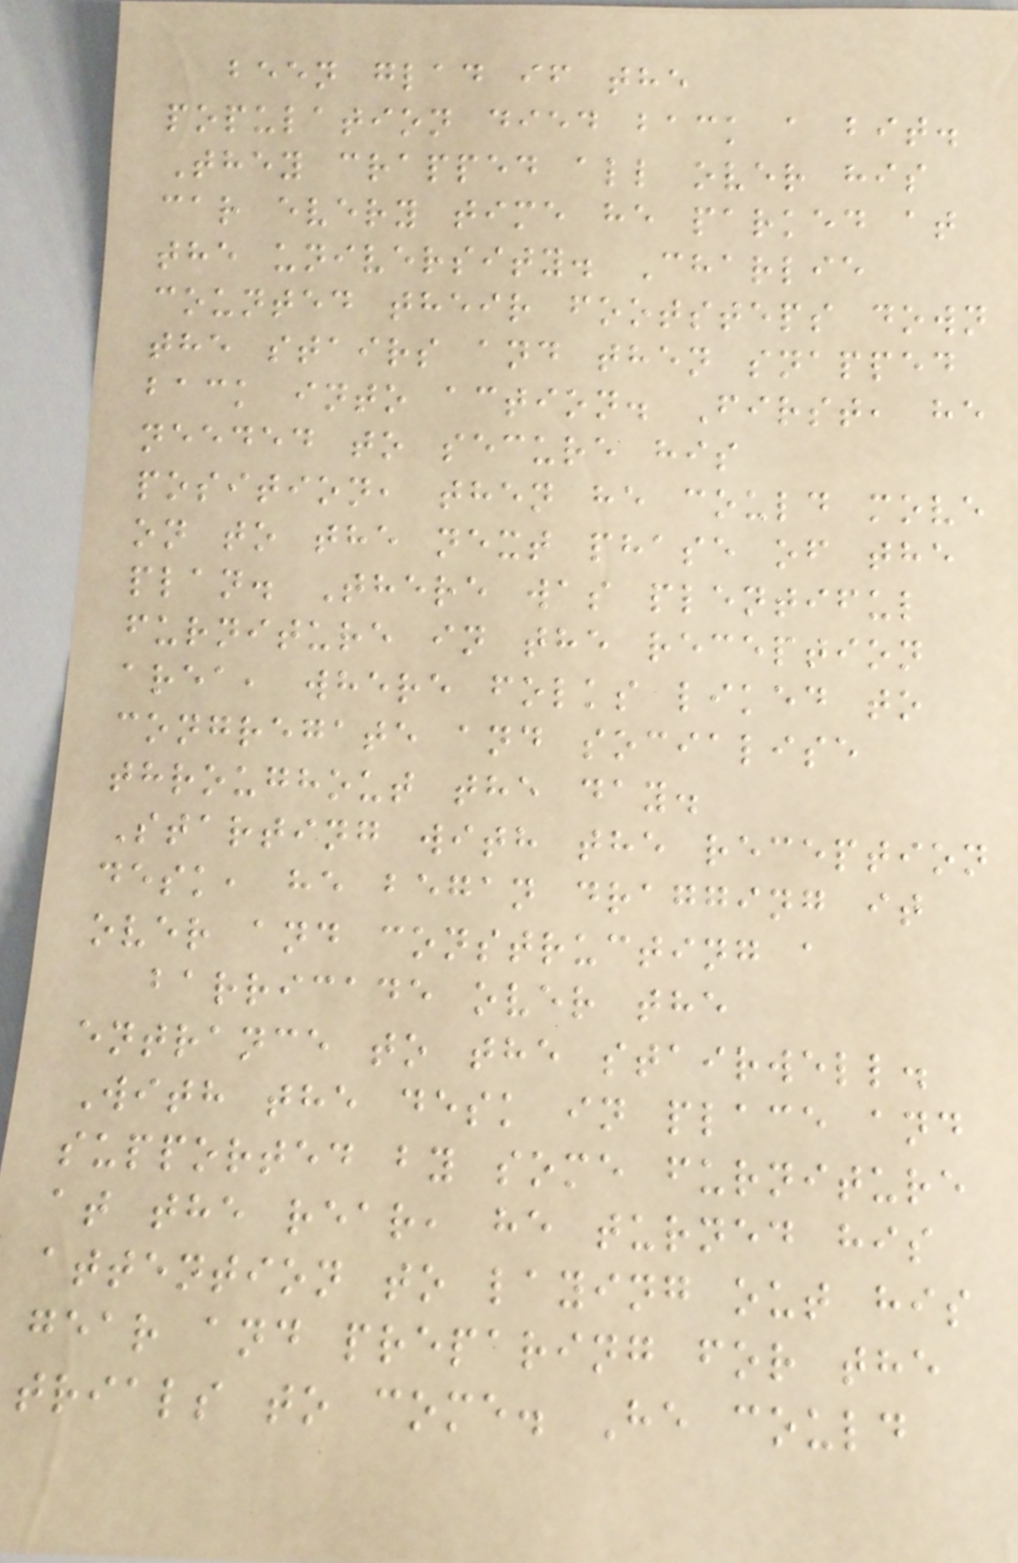been glad if the
population died back a bit.
They crapped all over his
car every time he parked at
the university. Charlie
counted their footsteps down
the stairs and then snapped
back into action. First, he
needed to secure his
position, then he could move
on to the next phase of the
plan. There was plentiful
furniture in the reception
area, where folks liked to
congregate and socialise
throughout the day.
Starting with the reception
desk, he began dragging it
over and constructing a
barricade over the
entrance to the stairwell.
With the desk in place and
supported by some furniture
at the rear, he turned his
attention to laying out his
gear and preparing for the
trials to come. He could
